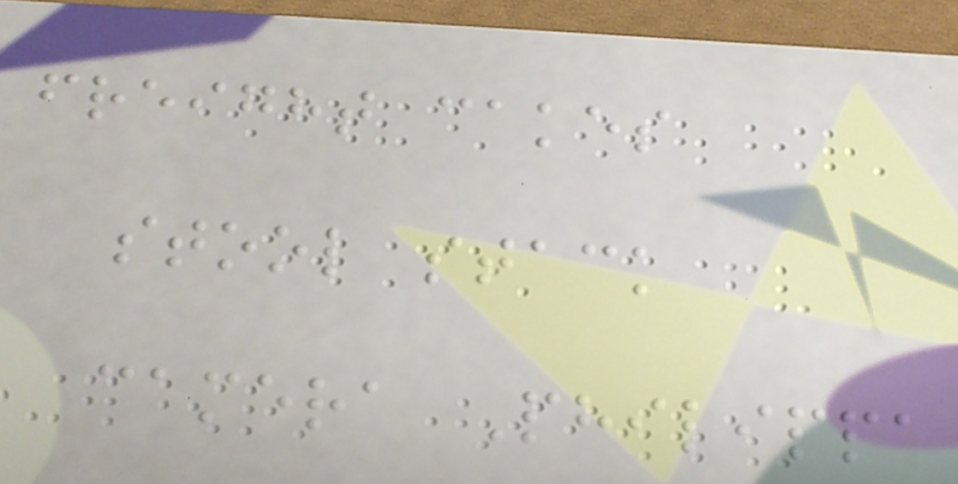freight cakes
stool stack
camera Philippa
